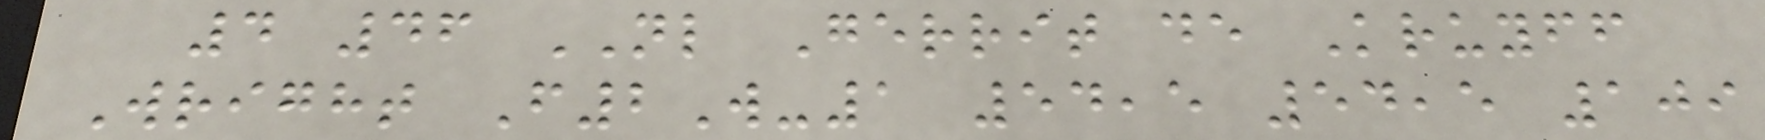4 46 NL Gerrit de Kruyff
Wright F2W-1 54,5 54,5 109
